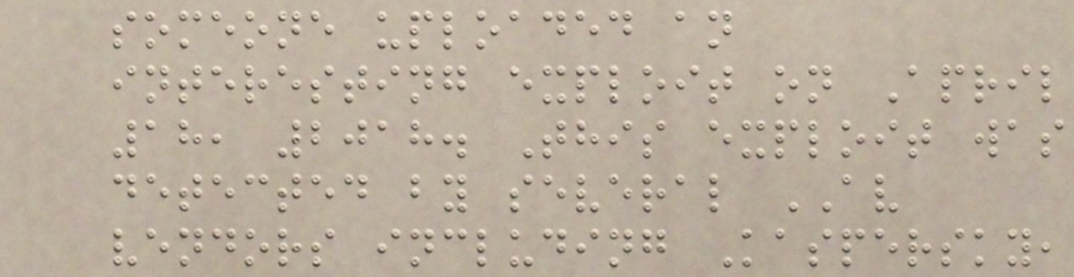someone uploaded an
interesting exploit on April
18, 2018. This exploit was
detected by several AV
vendors including Kaspersky,
